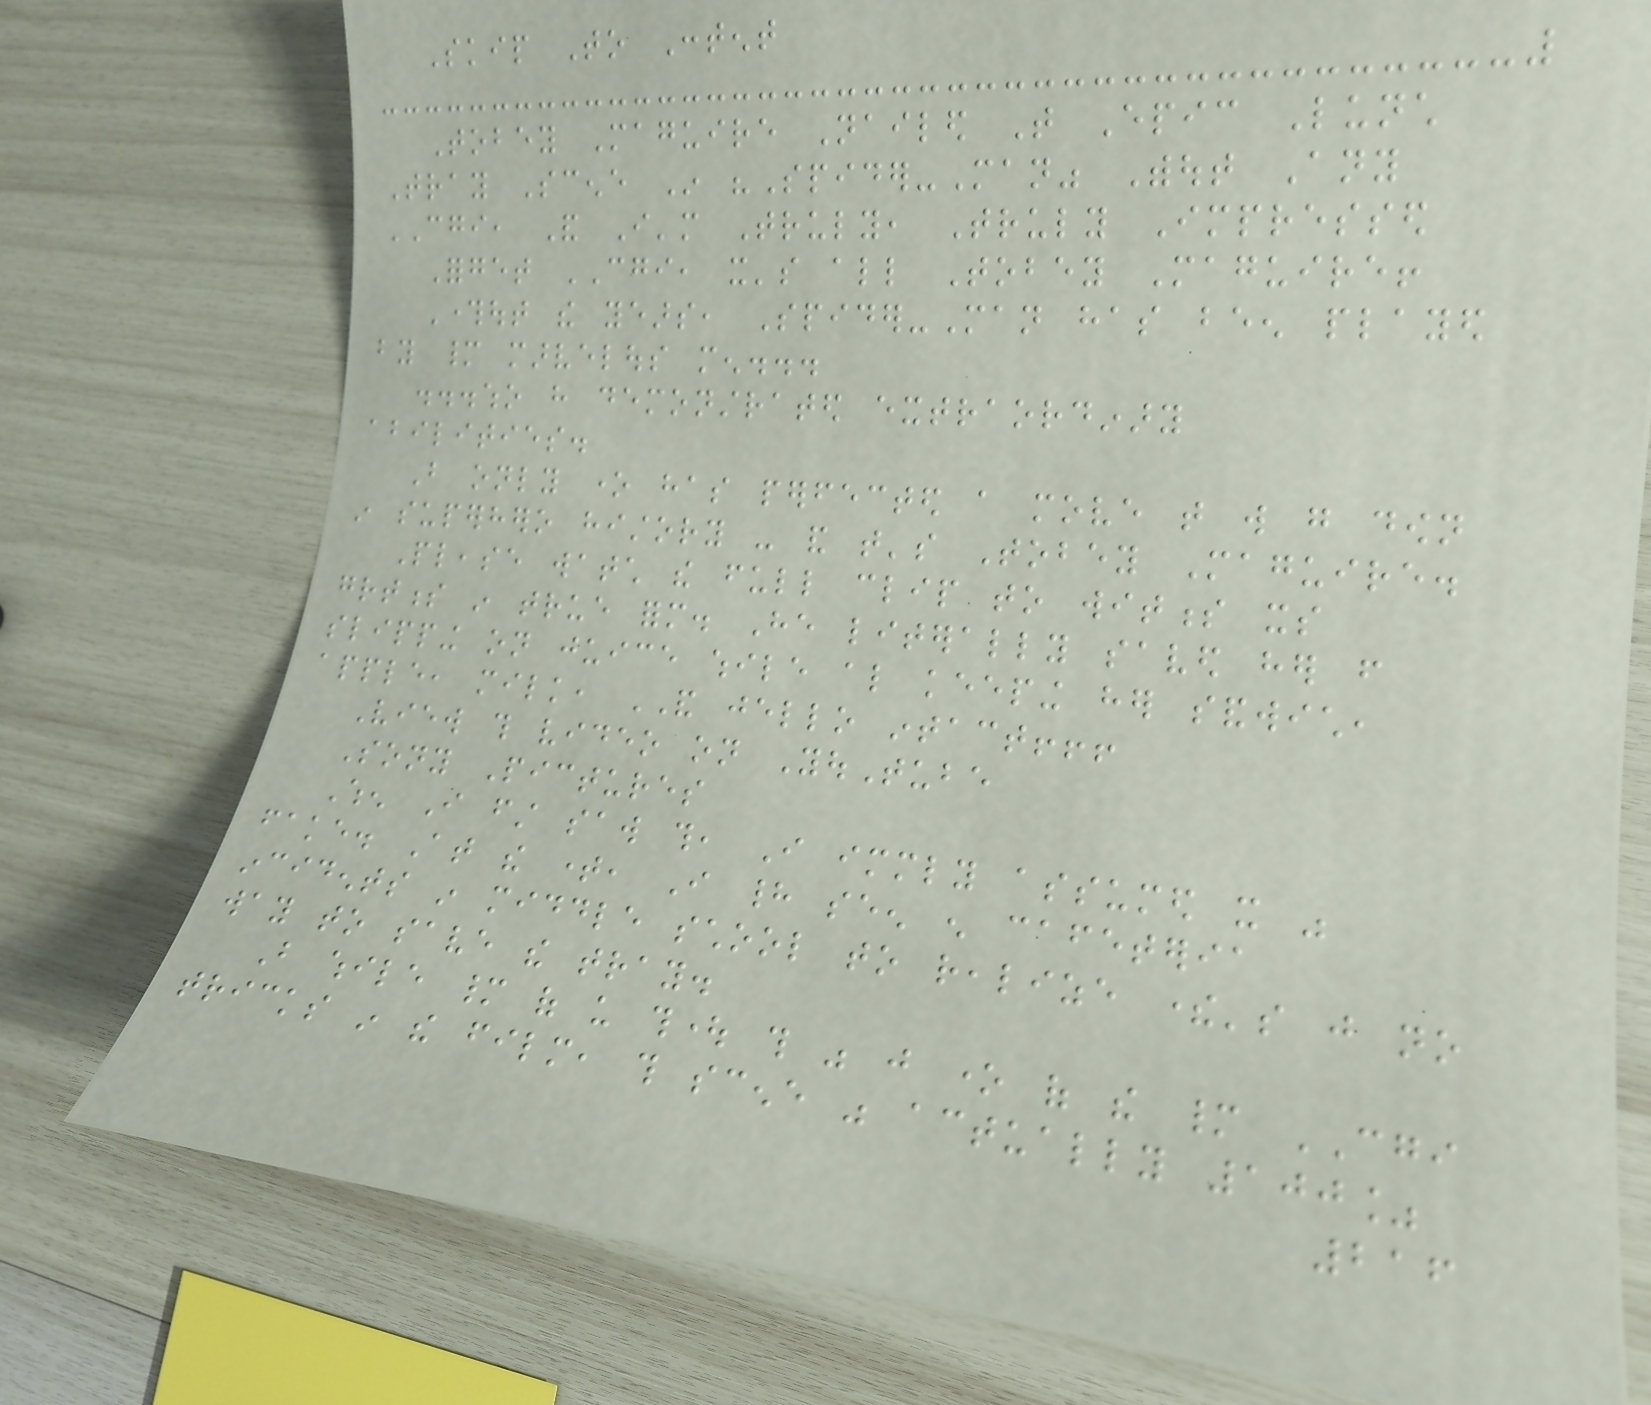Skip To Content
Tobey Maguire Nailed That Epic Lunch
Tray Scene In "Spider-Man" Without Any
CGI, And I'm Truly, Truly Impressed
Forget CGI, it's all Tobey Maguire!
Throughout the years, Spider-Man has been played
by many marvelous men...
...who have demonstrated extraordinary
abilities.
But only one has perfected a move that will go down
in superhero history - and that's Tobey Maguire.
Please watch the full clip to witness its
greatness in true form. He literally saved her from
slipping on juice while also keeping her sandwich,
apple, milk, AND jello intact!!!
View this video on YouTube
Sony Pictures
When I first saw this, I immediately assumed it was
fake. At the time, I had seen enough cafeteria
incidents in middle school to realize there's just no
way to save the tray.
But while many of us thought this was just one of the many CGI
tricks in the film, this scene was actually 100%
216
